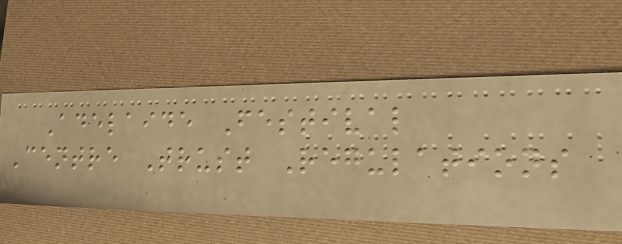Adelaide Festival
Centre Trust Regulations
